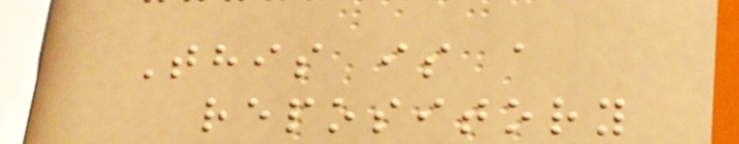This is a
repository
